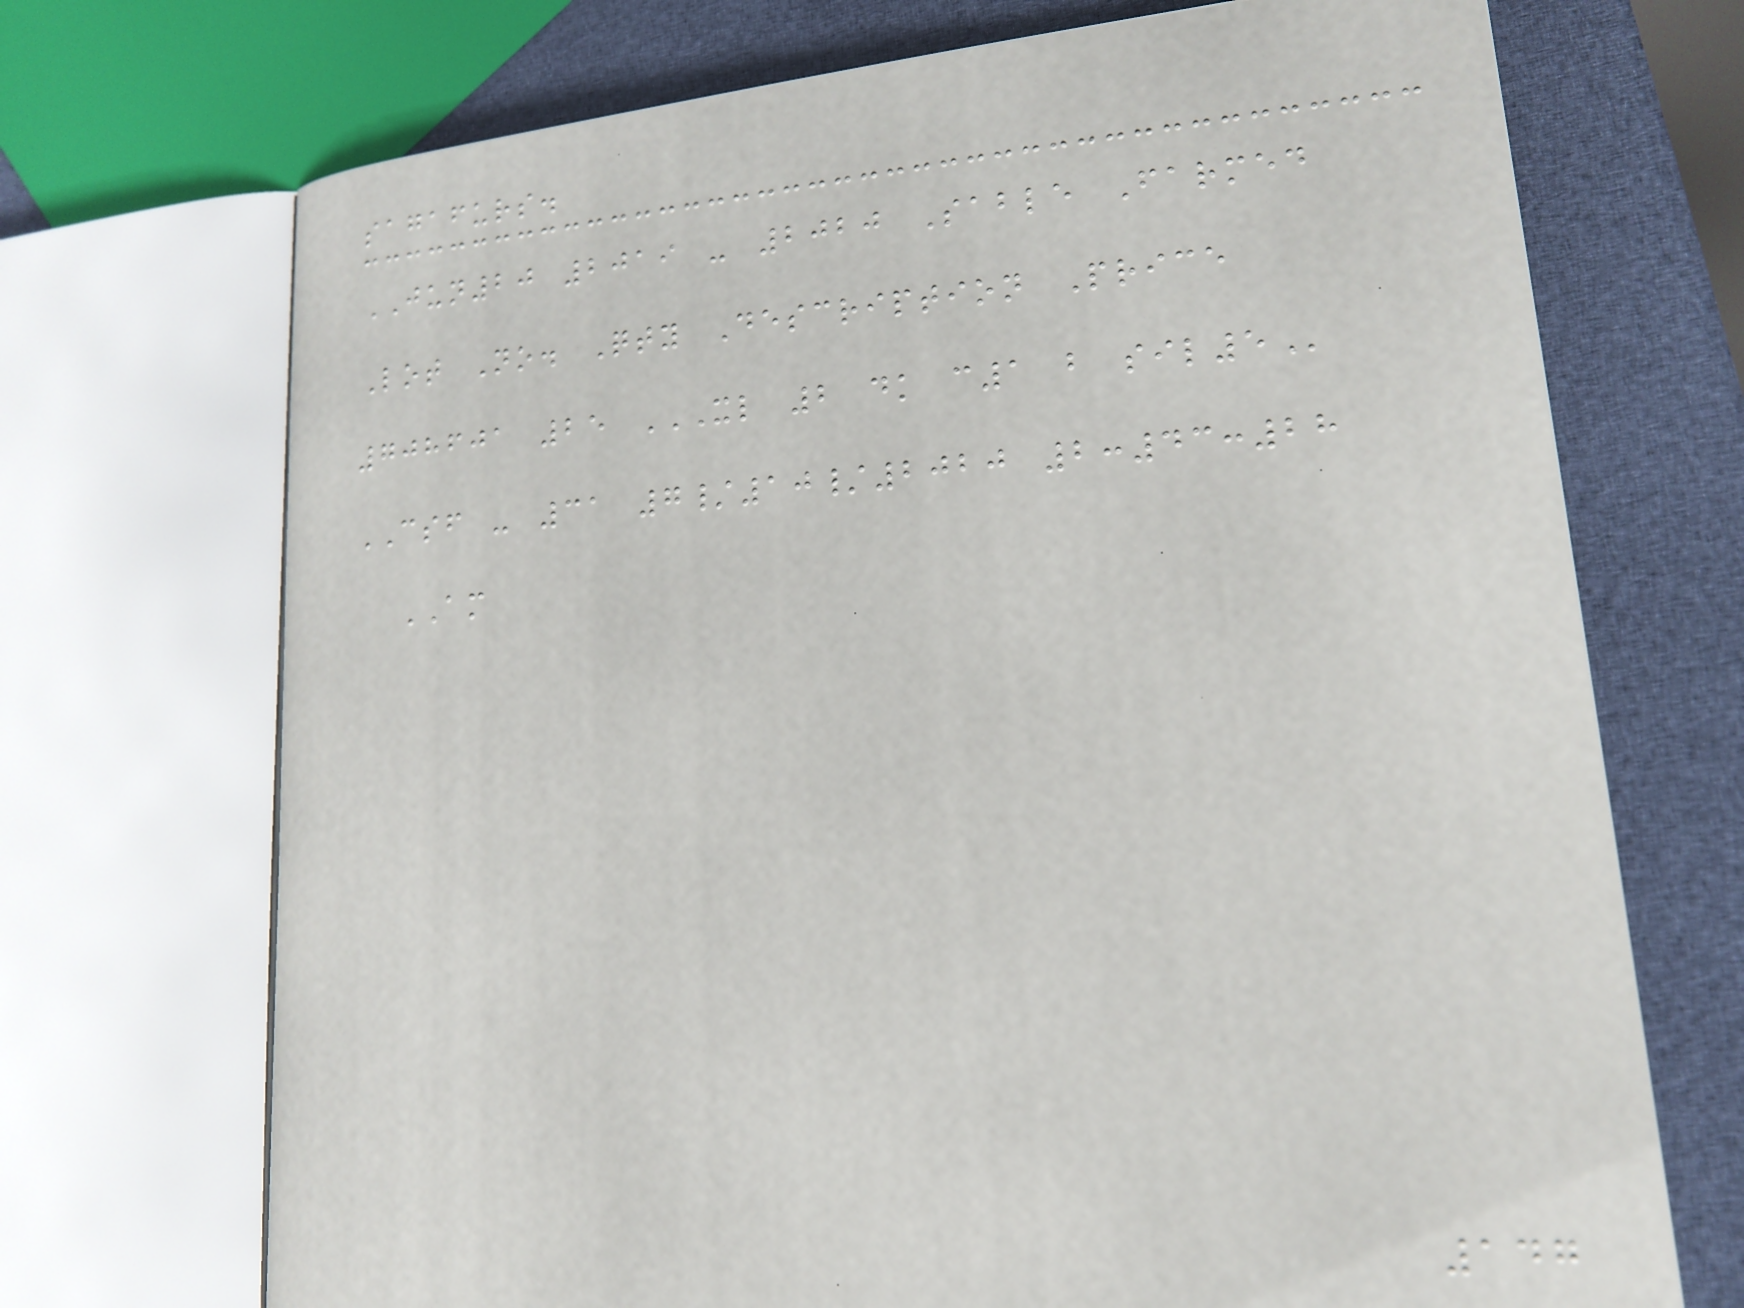sagafurs.
JUN20 2019 - 2020 Sable Farmed
Lot No. Qty Description Price
708601 25 XL 2 DK C1 B SIL5
CSF - 31 7/10/2020 2:43:28
AM
147
